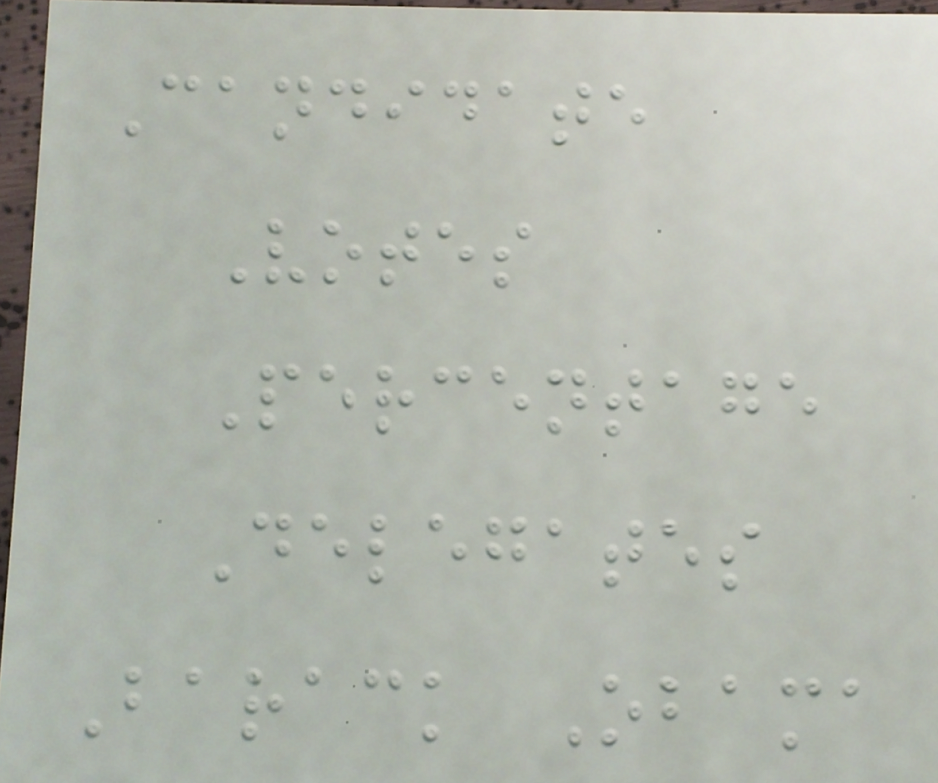Candidate
Votes
Percentage
Delegates
Barack Obama
